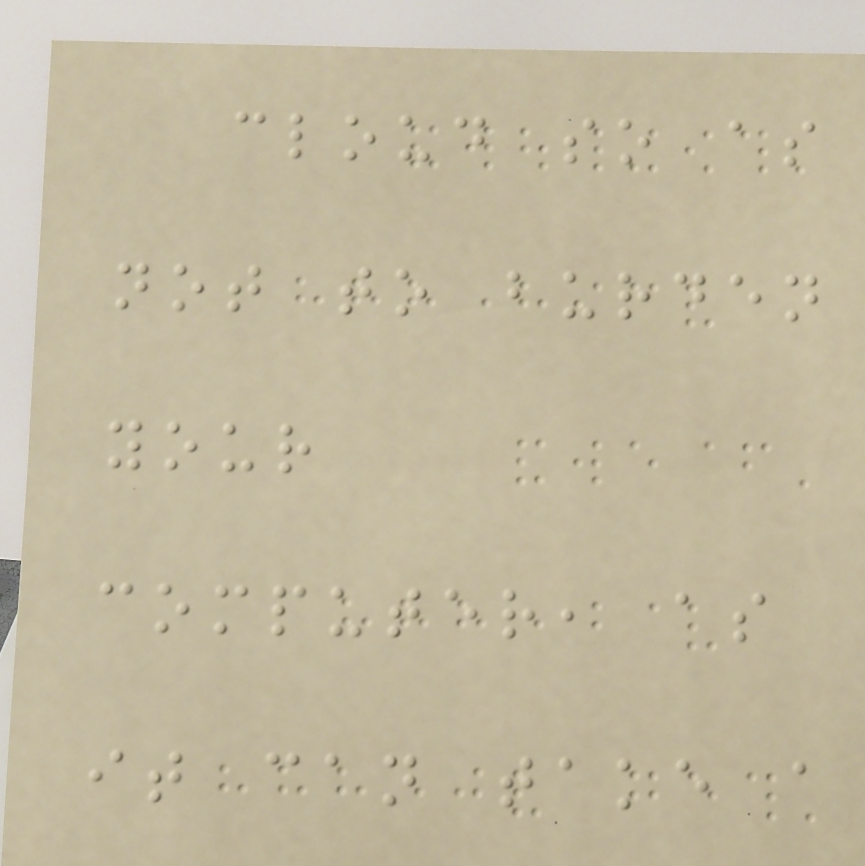cloud so as
not to burden
your
computer, as
it can take a
